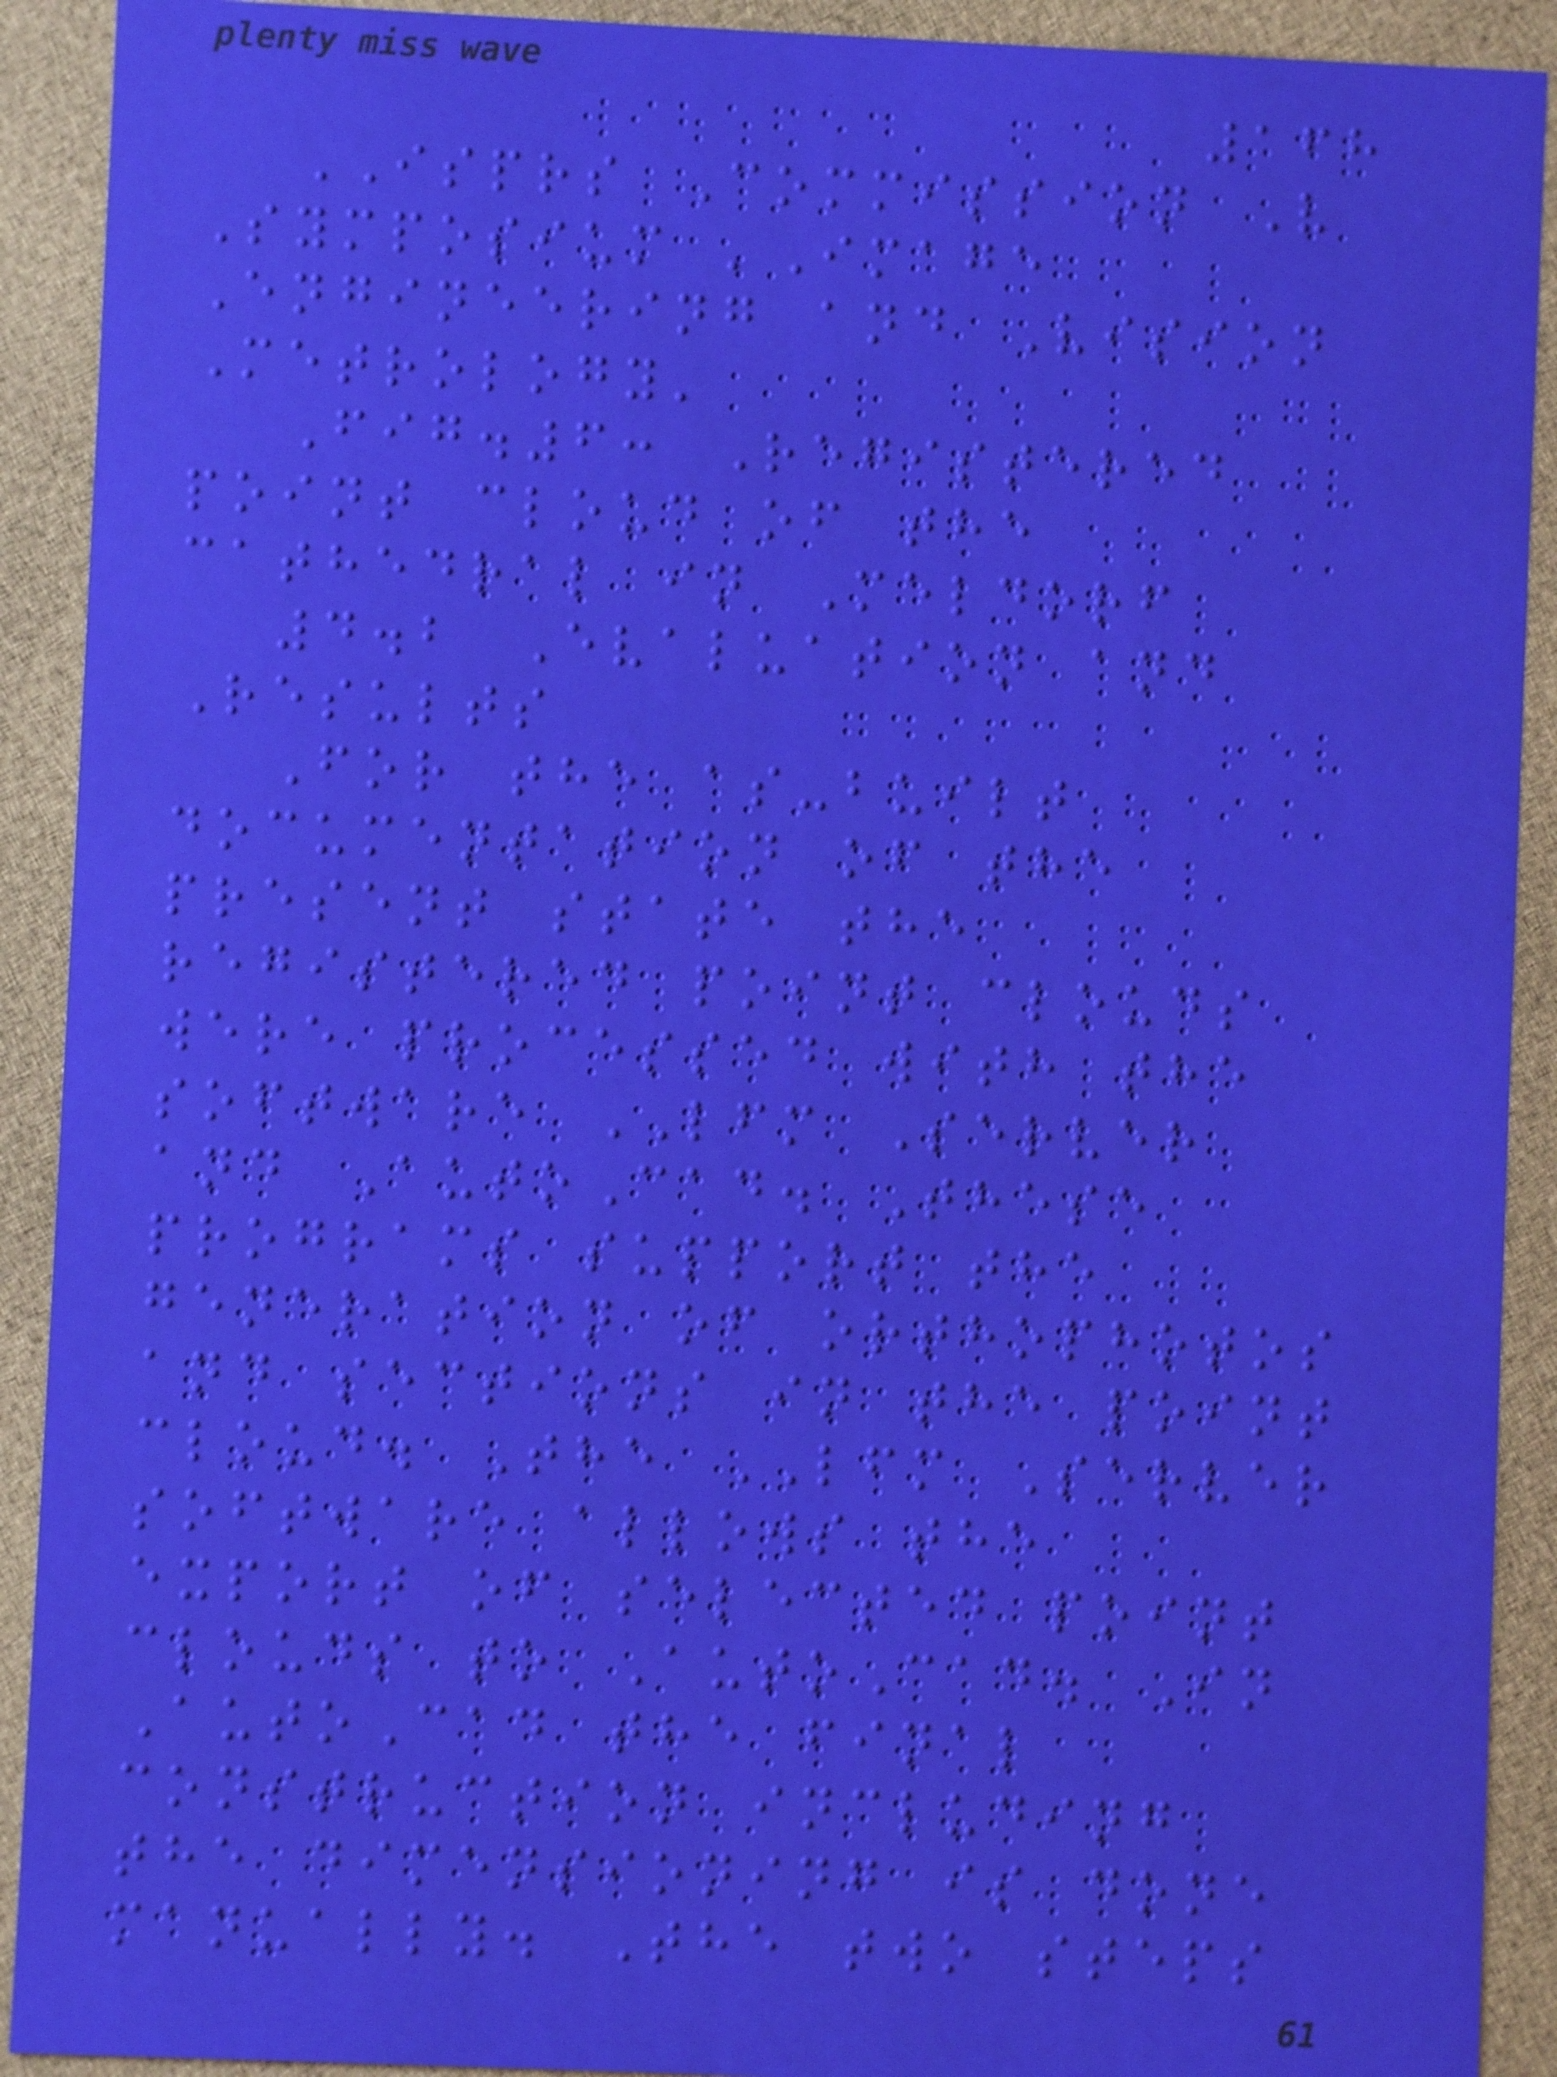168
ISPRS Commission V
Symposium 'Image
Engineering and Vision
Metrology'
Fig.6: Registered
point cloud of the
cathedral in Meldorf
4.2 Evaluation and
Results
For the as-built
documentation of the
present state the
registered point clouds
were processed with the
software LFM Server
and AutoCad. These
programs support the
generation of orthophotos
and sections in the point
cloud. The LFM Server
software allows the
export of selected point
clouds to AutoCad. In
AutoCad the final
construction including
the dimensioning is done
manually. The two steps
